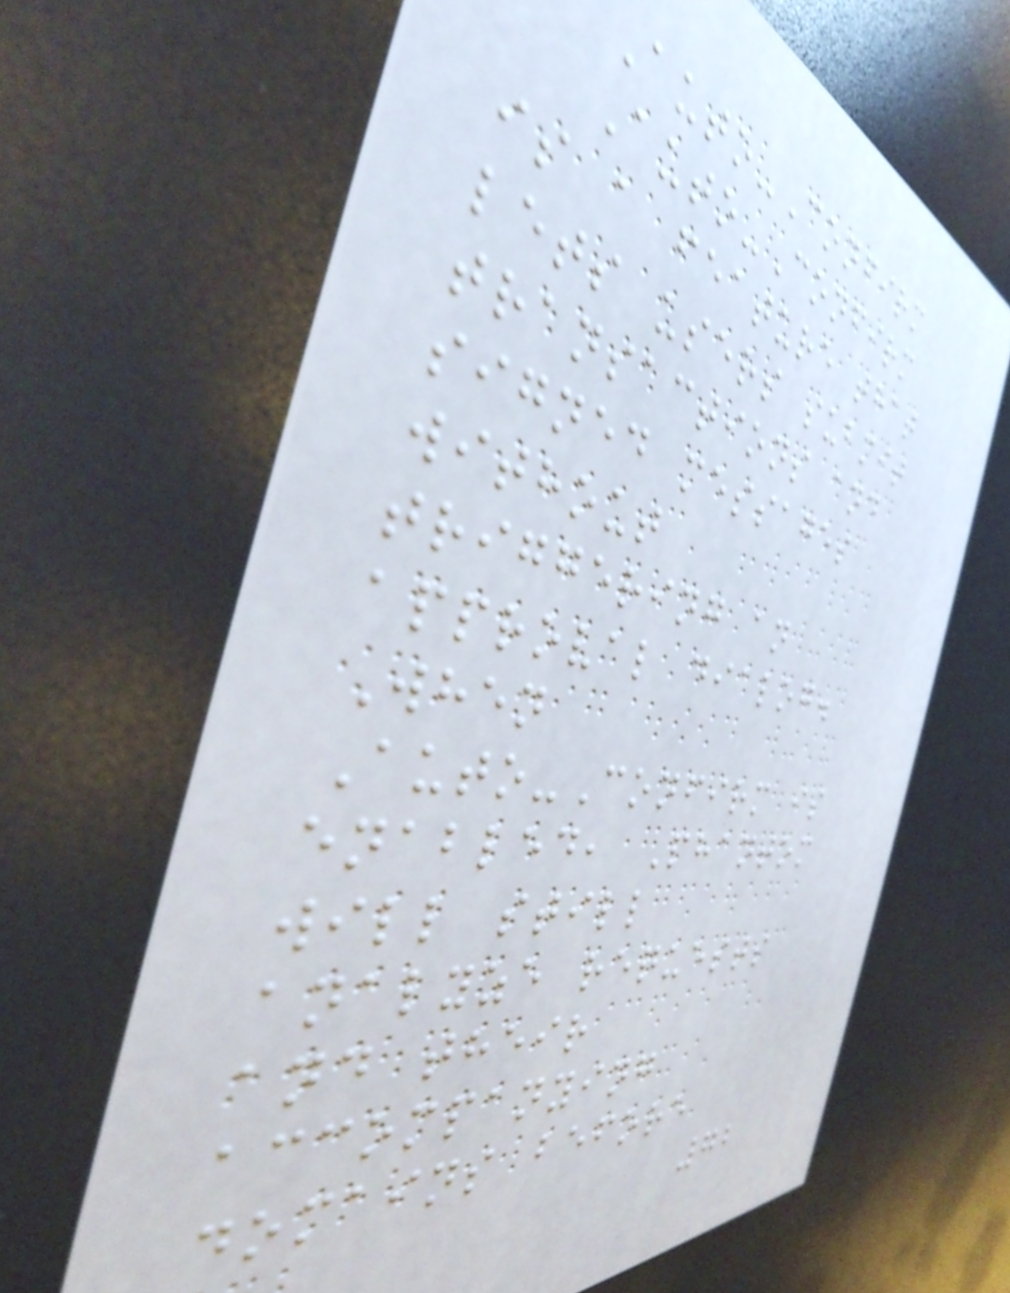Auto-Confirm
Auto-Confirm
is a feature that
lets users submit
transactions and
signed messages
without
triggering an
approval dialog.
When
Auto-Confirm is
enabled, Phantom
will still
analyze requests
and their
accompanying
domains before
72
